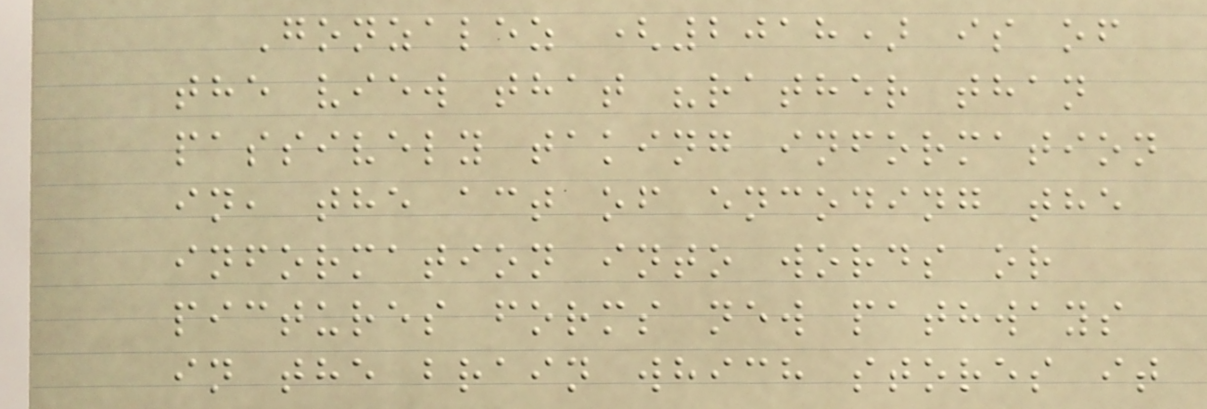Gonzalez (2018) is of
the view that "rather than
passively taking information
in, the act of encoding the
information into words or
pictures forms new pathways
in the brain which stores it
